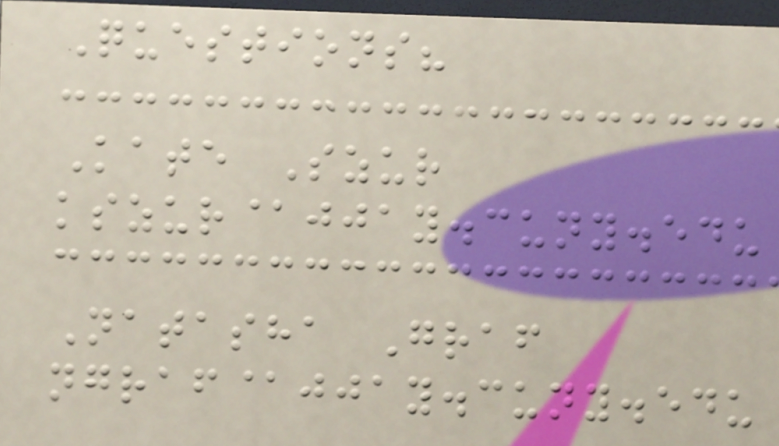Questions?
Kate Szur
kszur@jjay.cuny.edu
Natasha Graf
ngraf@jjay.cuny.edu
